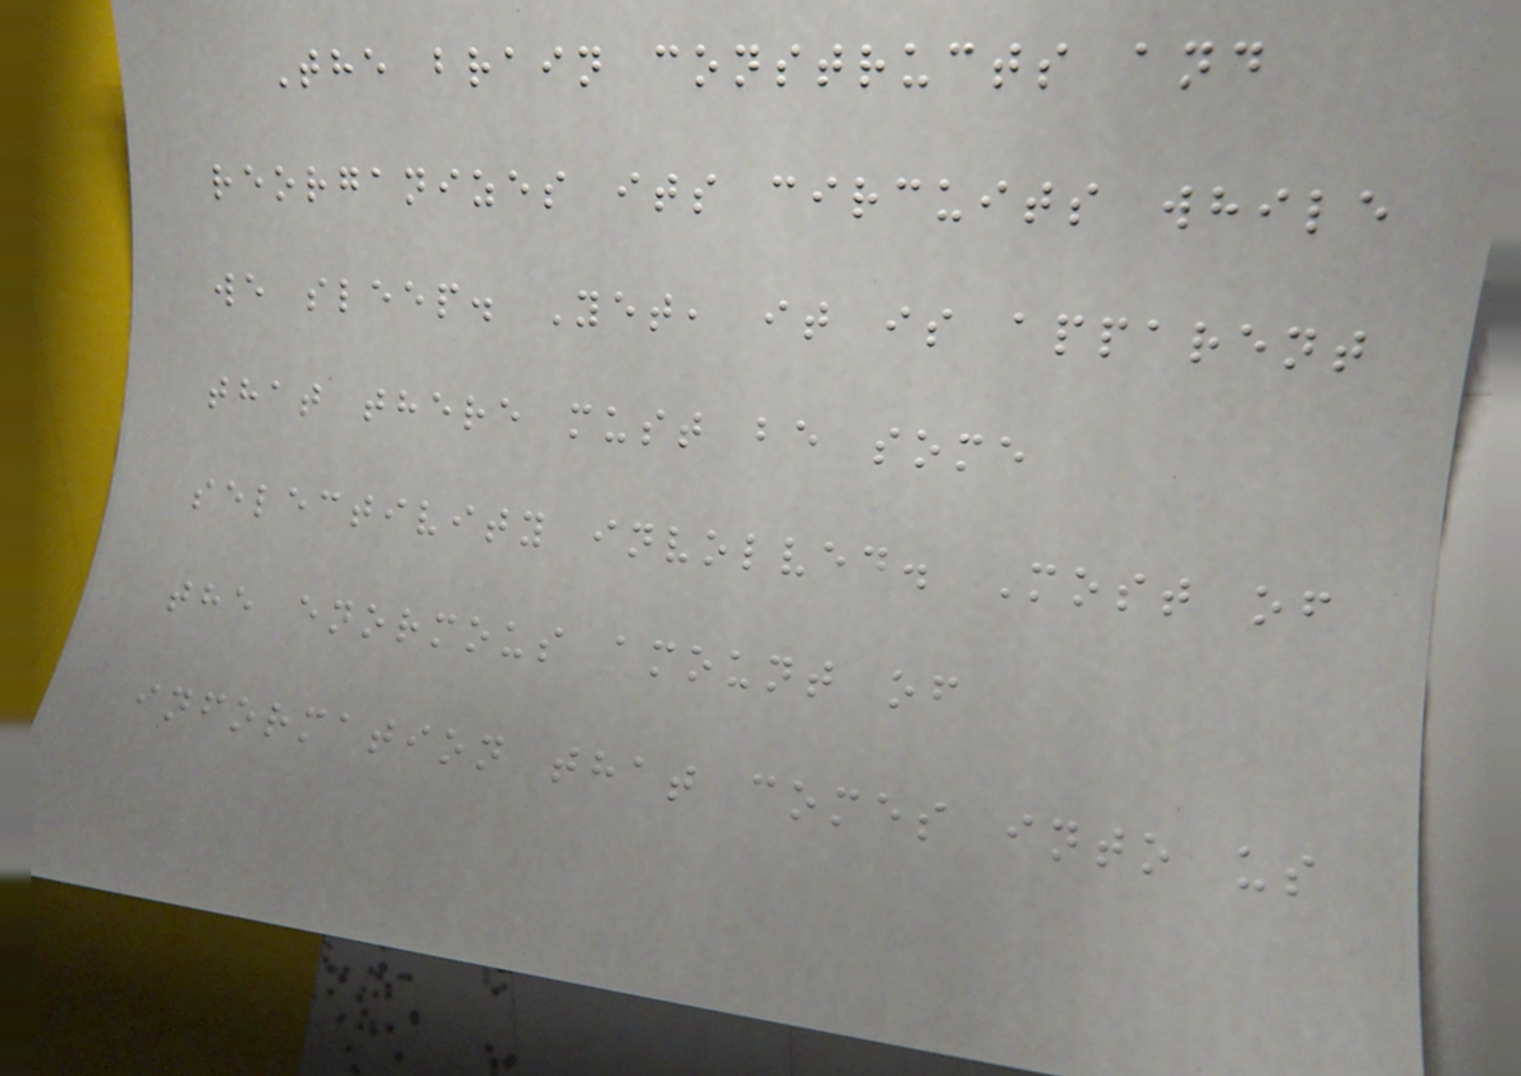The brain constructs and
reorganizes its circuits while
we sleep. Yet, it is apparent
that there must be some
selectivity involved. Most of
the enormous amount of
information that comes into us
